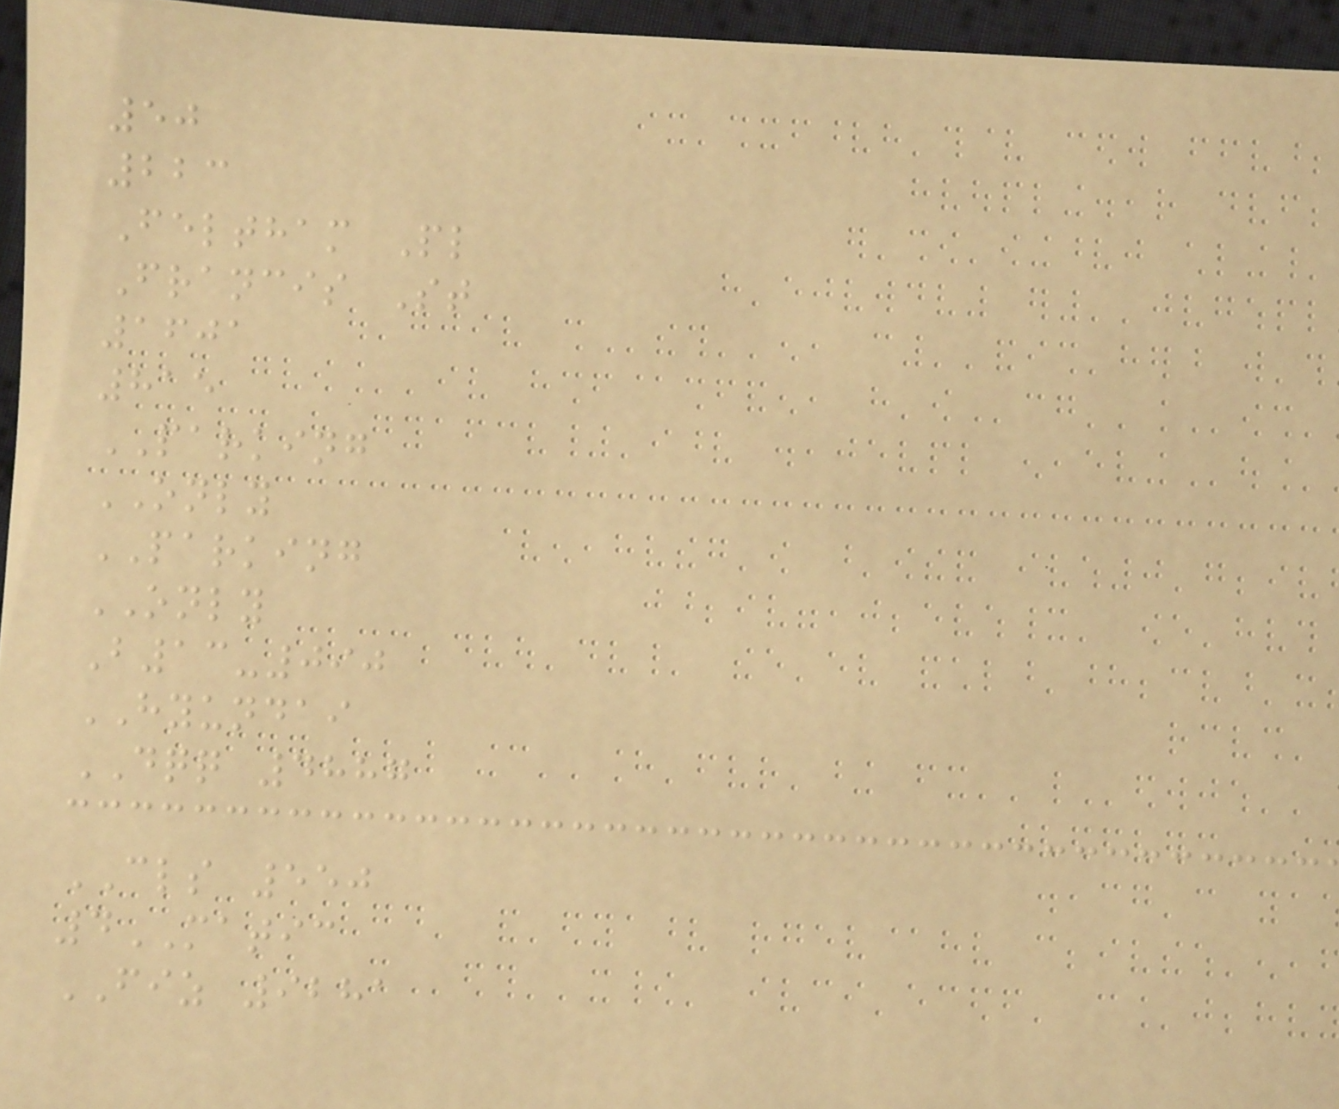50
223
Feltham Pl
Francis St
1601
815
PARKING
ONLY
PARKING
ONLY
B13-090
HYUNDAI
DQQ 4887
CLS 550
4MATIC
FIZ 9281
